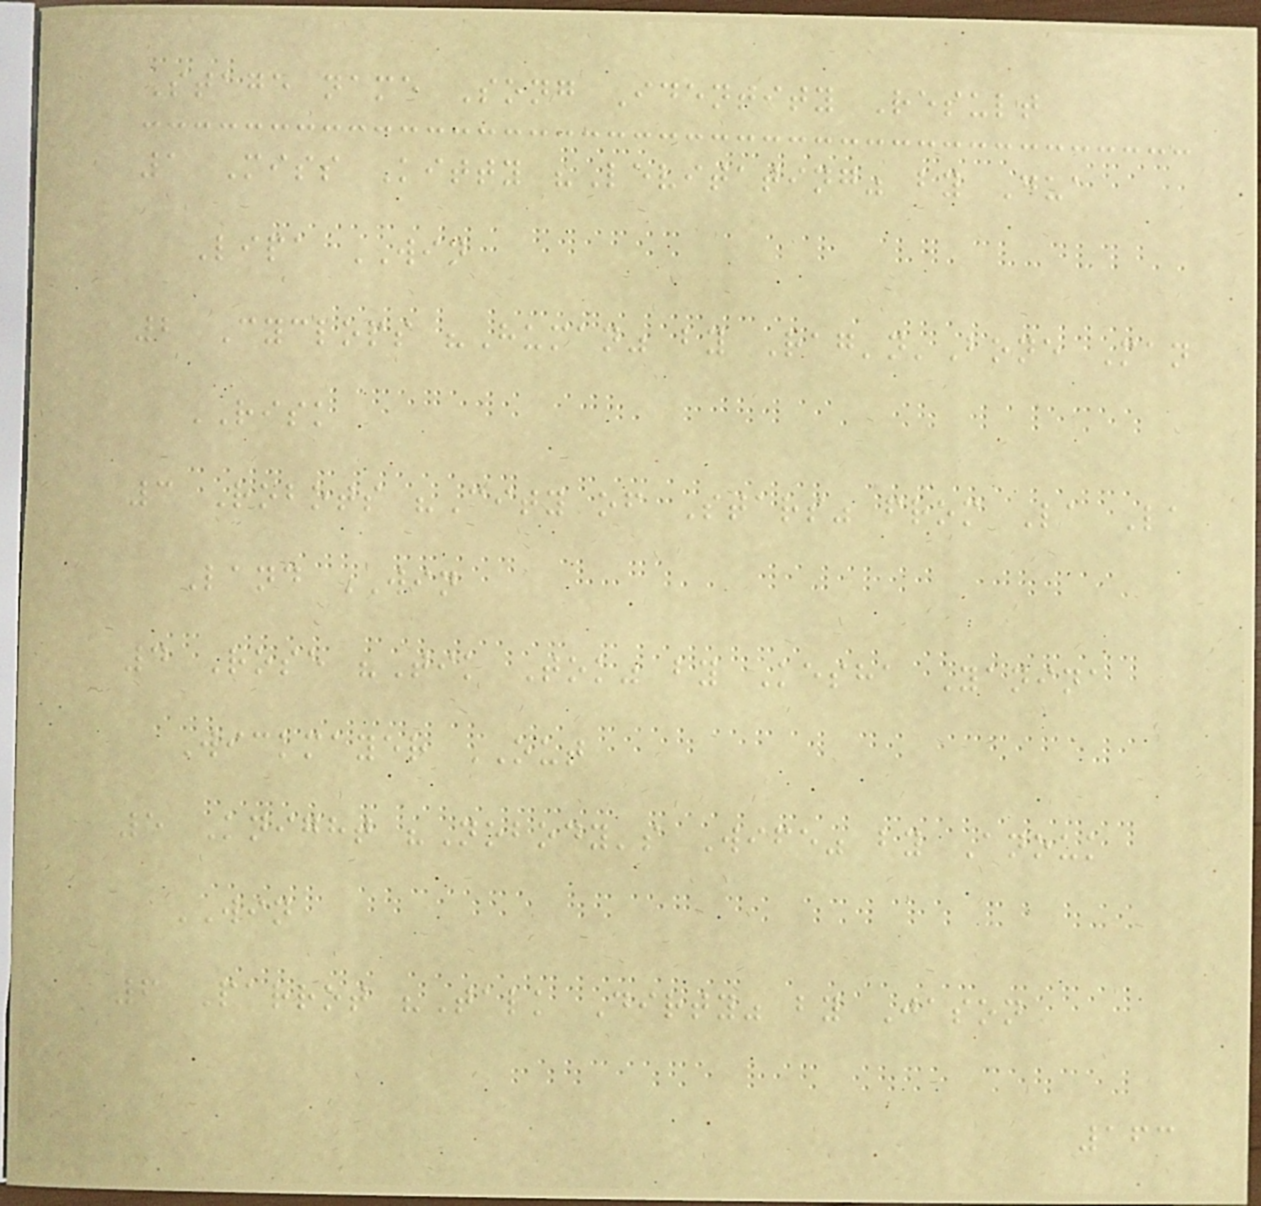Stage name Song Identity Result
1 Miss Kitty "Levitating" by Dua
Lipa WIN
2 Cyclops "Human" by Rag'n'Bone Man
RISK
3 Robots "City of Stars" from La La
Land WIN
4 Rose "Tik Tok" by Kesha Yanina
Wickmayer OUT
5 Knight "Nobody's Wife" by Anouk
WIN
6 Parrot "Talk Dirty" by Jason
163
